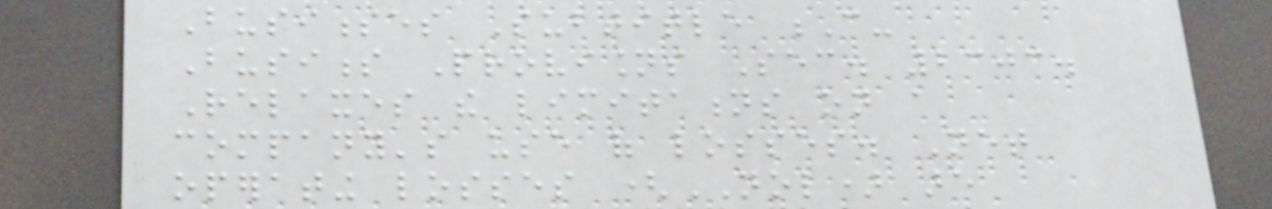Businesses Subtitle C-
Business Provisions Sec. 2303.
Relaxes the limitations on a
company's use of losses. Net
operating losses (NOL) are
